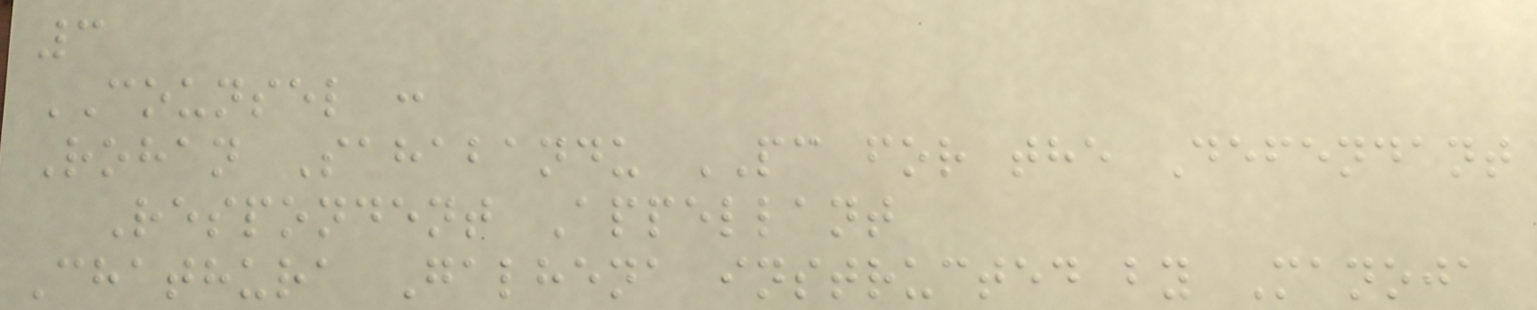3
COUNSEL :
Rohan Sahabandu PC for the Defendant
Respondent Appellant
Chathura Galhena instructed by Manoja
